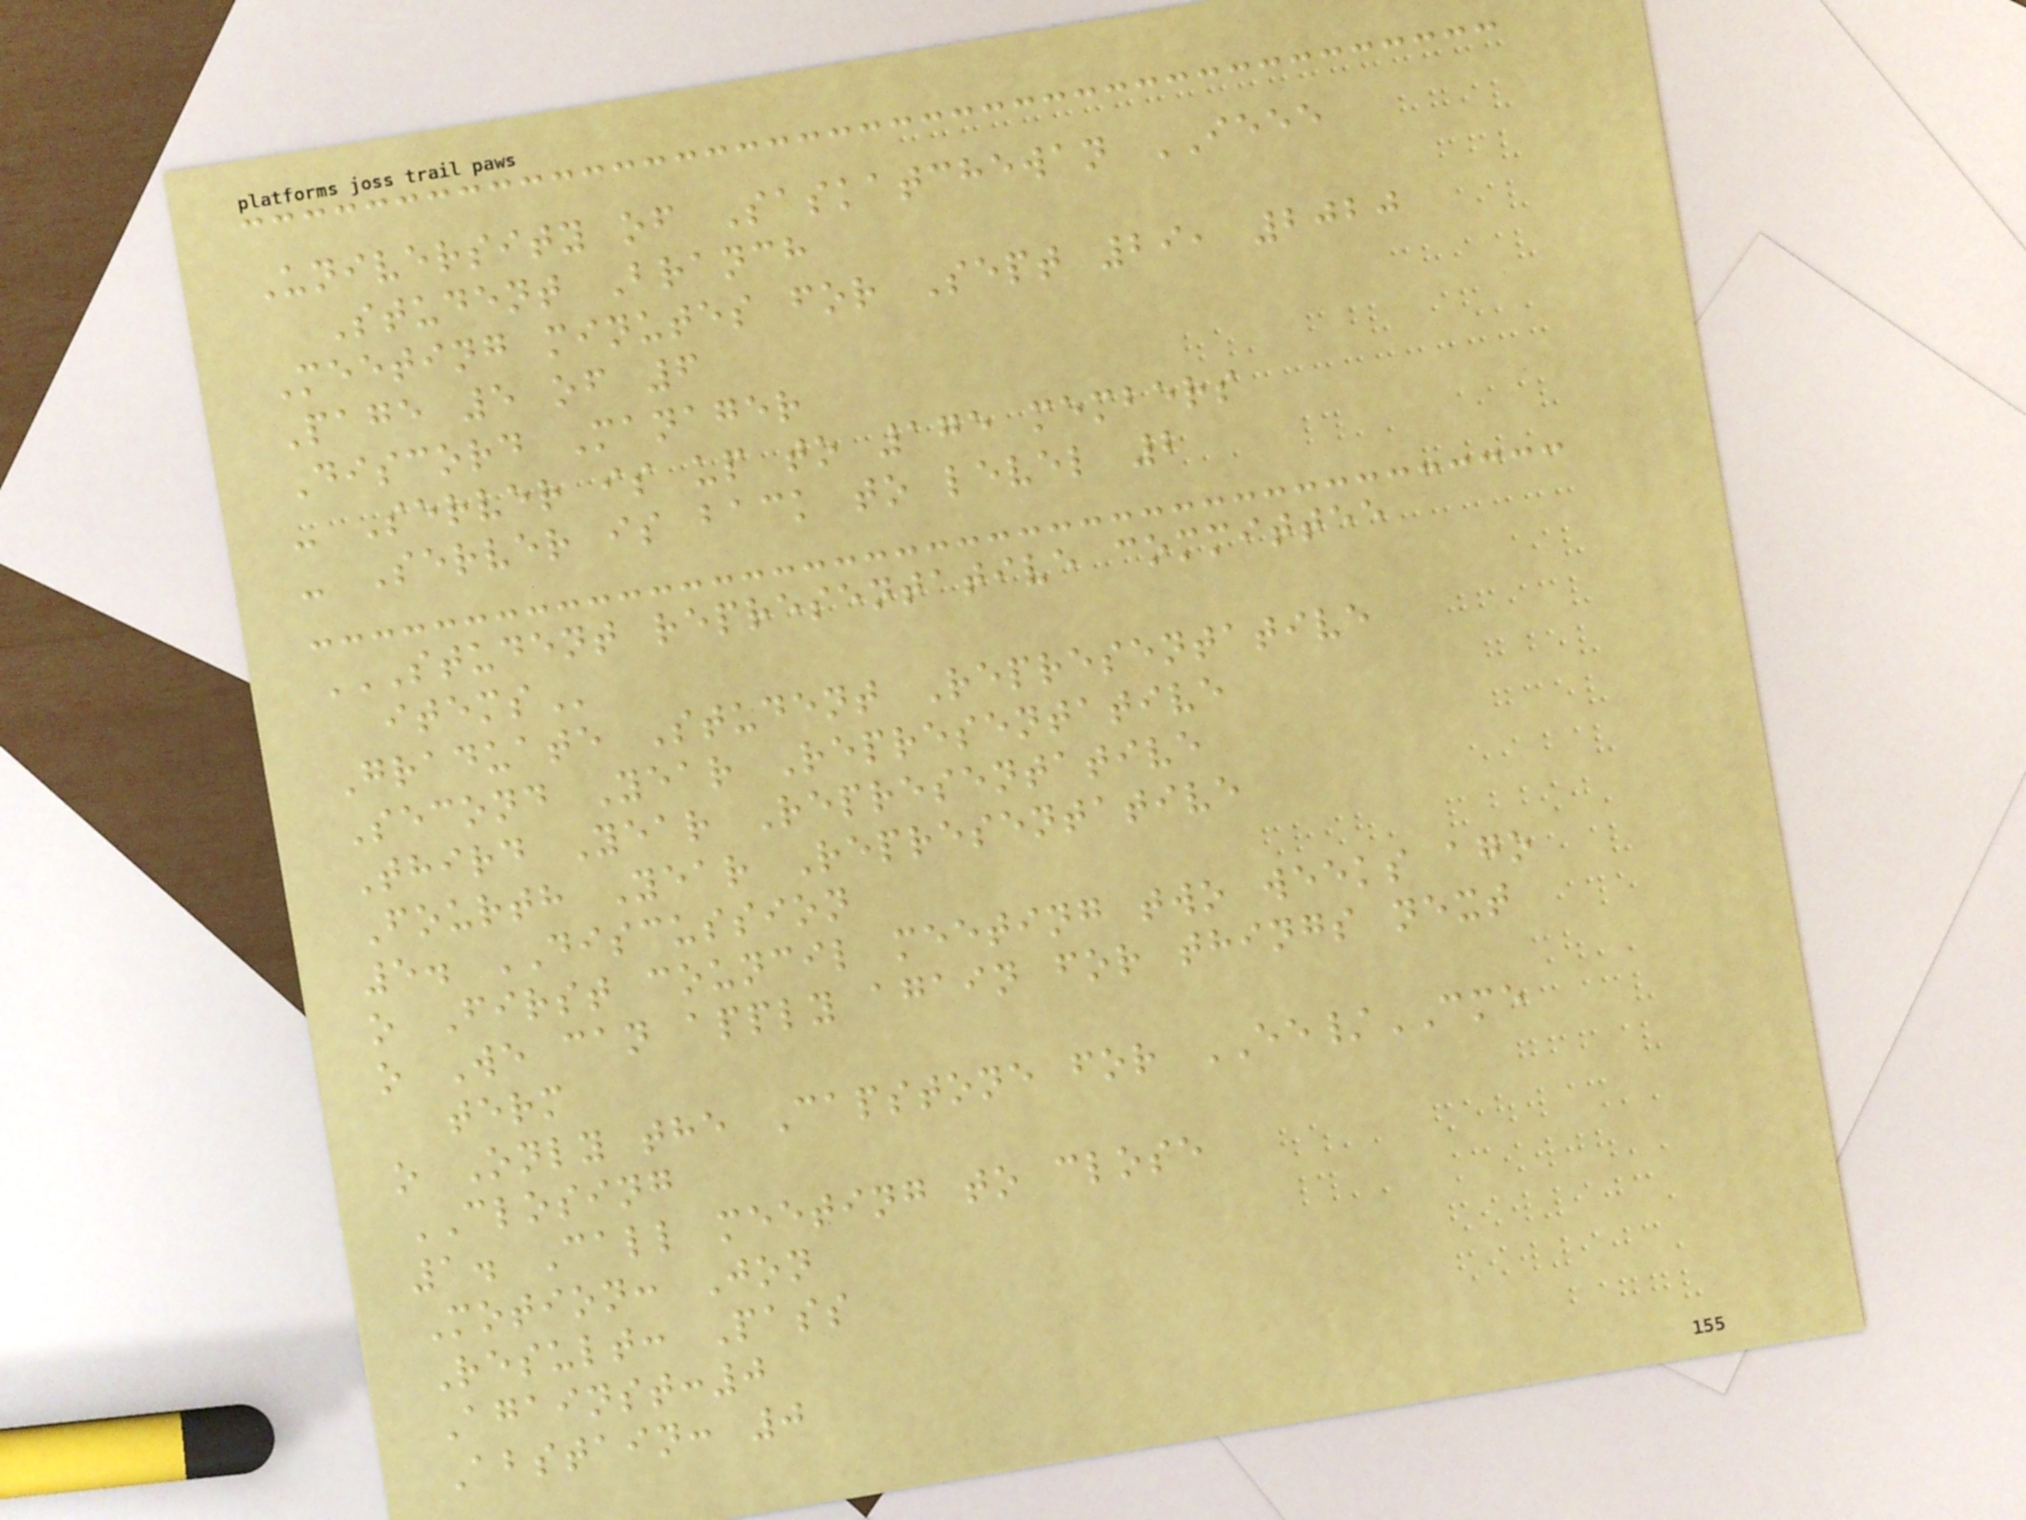University of Saskatchewan IEEE
Student Branch
Meeting minutes for Sept 29, 2020
Page 5 of 6
Discord Manager
- Server is up to 175 members
- Server is back to level 2
STUDENT REPRESENTATIVE COMMITTEE
ITEMS
Graduate Student Representative
Second Year Representative
Third Year Representative
Fourth Year Representative
5. DISCUSSION
o First council meeting two weeks ago
o We can apply again for things next
term
o Only the Capstone for EE/CME
CLOSING
1. Call meeting to close
Motion: Jon
Result: Pass
Against:0
Abstain: 0
